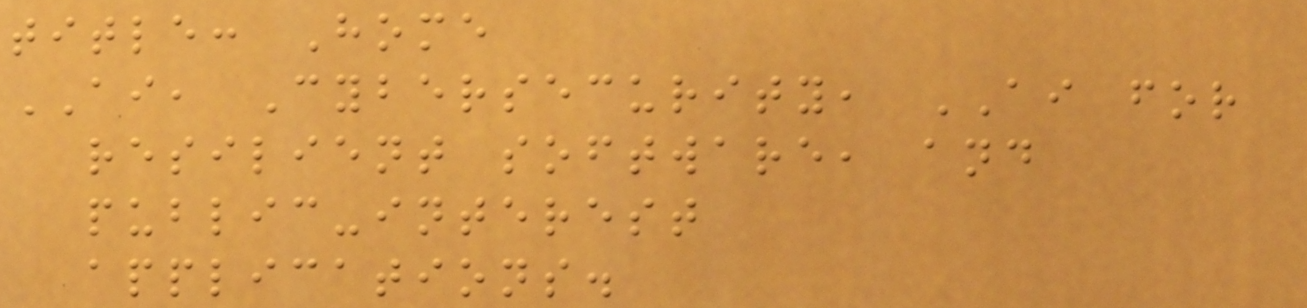title: Home
AI, Cybersecurity, AI for
resilient software, and
public-interest
applications.
